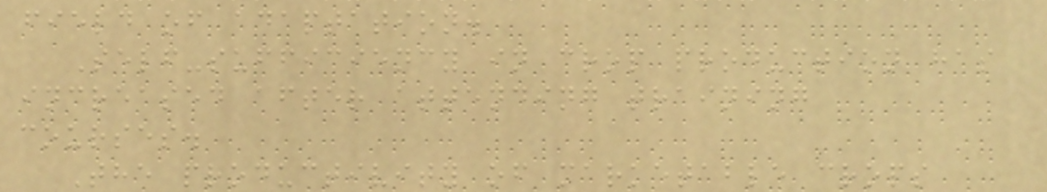field of adaptation.
Self-sufficiency in crop production has
increased after attending training
courses.
The productivity of marketable crops
